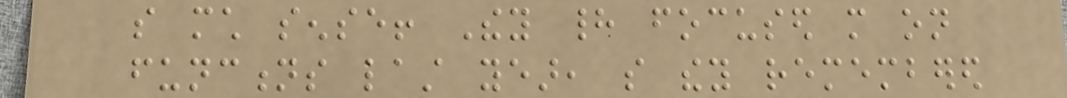so much sense! They had focused more on
functions last year, so they remembered
